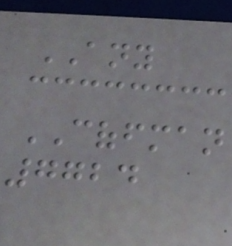ANY
COFFMAN
7724
